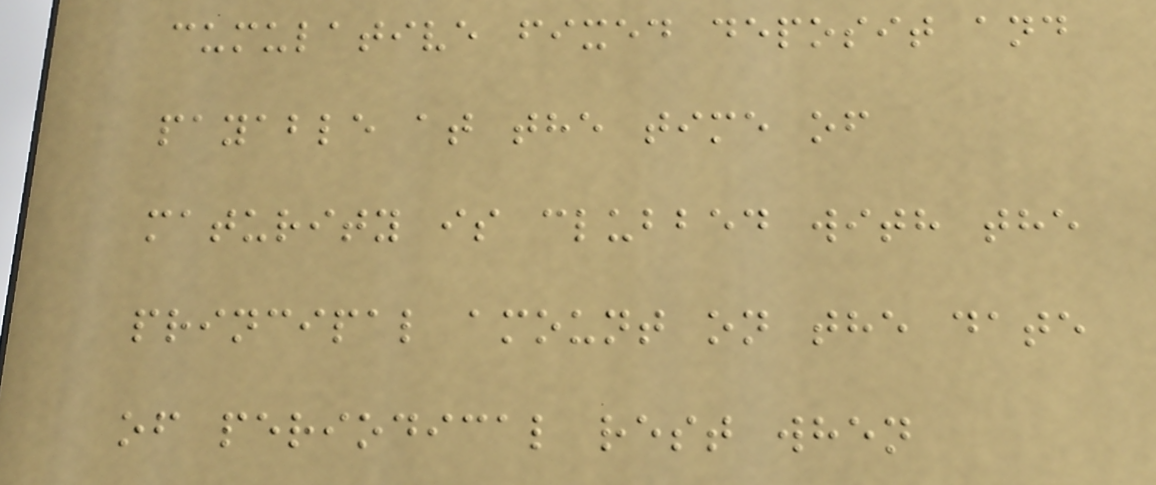cumulative fixed deposit and
payable at the time of
maturity is clubbed with the
principal amount on the date
of periodical rest when
